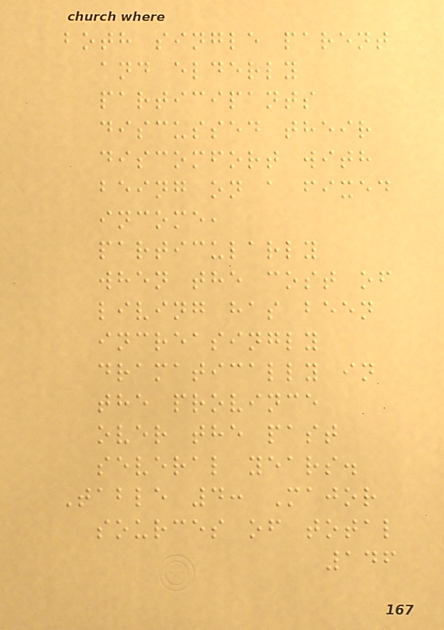both single parent
and elderly
participants
discussed their
discomfort with
being on a fixed
income,
particularly
when the cost of
living has been
increasingly
dramatically in
the province
over the past
several years.
Table 4: Major
sources of total
146
